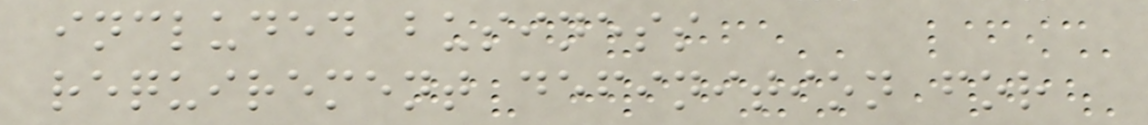included business
requirement definition for
